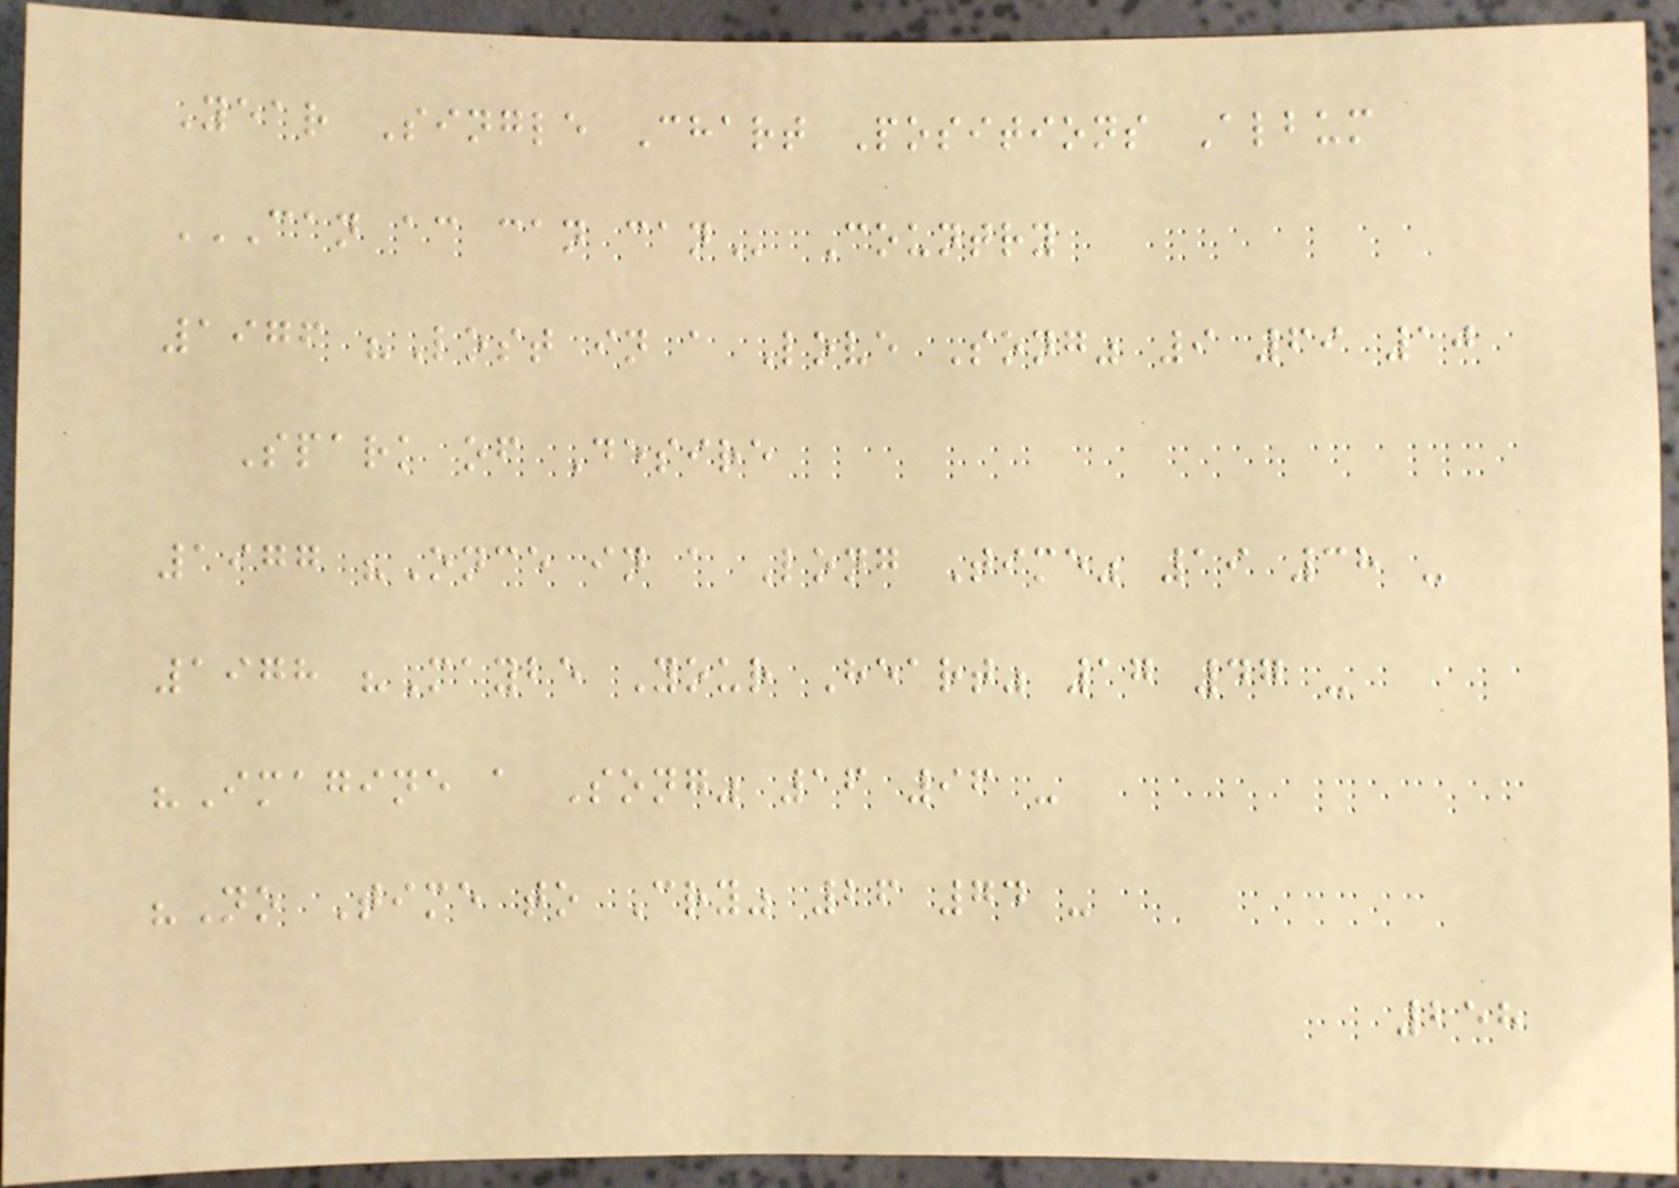Year Single Chart Positions Album
CAN AC CAN CAN Country
1976 "Lost in a Love Song" 9 69 10
Spark of Desire
1977 "Once in a Long Time" 19 38 -
1978 "Maybe Your Heart" 17 47 -
"Imagine a Song" 16 96 -
"No Time to Cry" 26 74 -
258
